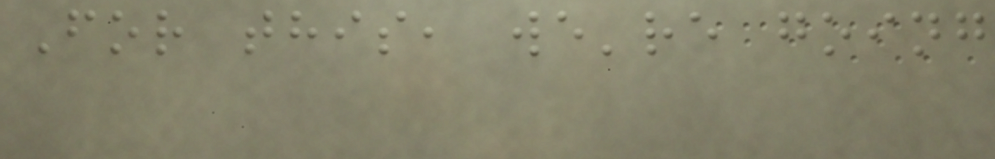For this, we're going
